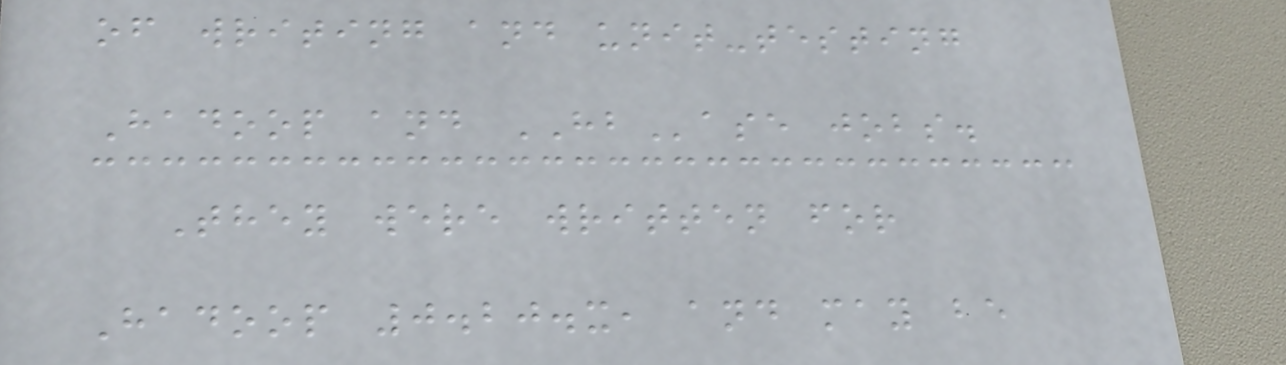of writing and unit-testing
Hadoop and HBase jobs.
They were written for
Hadoop 0.20.x, and may be
